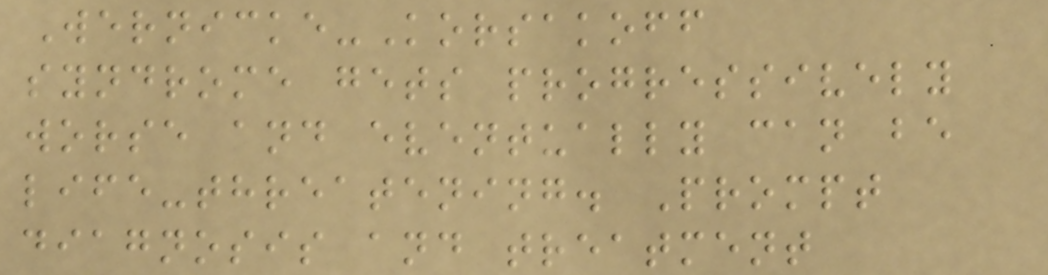Wernicke-Korsakoff
syndrome gets progressively
worse and eventually can be
life-threatening. Prompt
diagnosis and treatment
